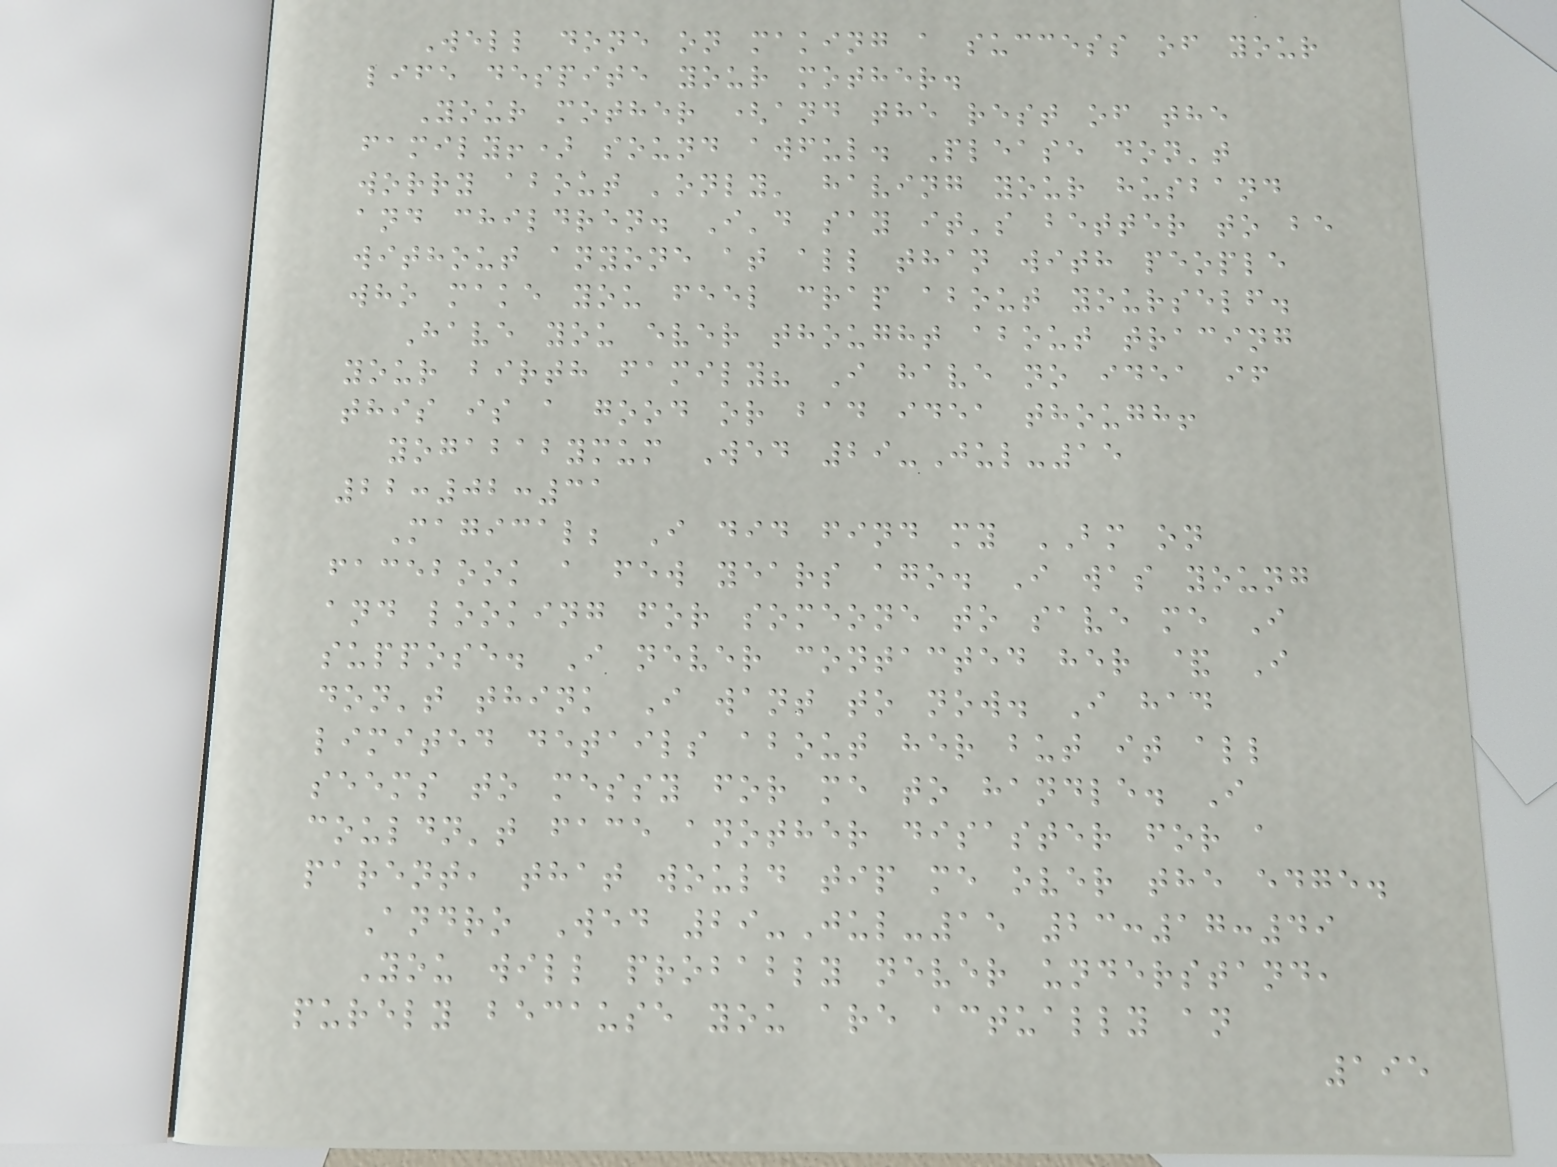Well done on making a success of your
life despite your mother.
Your mother (and the rest of the
family!) sound awful. Please don't
worry about 'only' having your husband
and children. I'd say it's better to be
without anyone at all than with people
who make you feel crap about yourself.
Have you ever thought about tracing
your birth family? I have no idea if
this is a good or bad idea though!
yogababymum Wed 29-Jul-15
22:02:31
Magical; I did find my BM on
facebook a few years ago. I was young
and looking for someone to save me I
suppose. I never contacted her & I
don't think I want to now. I had
limited details about her but it all
seems to messy for me to handle. I
couldn't face another disaster for a
parent, that would tip me over the edge.
Andro Wed 29-Jul-15 23:17:49
You will probably never understand,
purely because you are actually an
195
